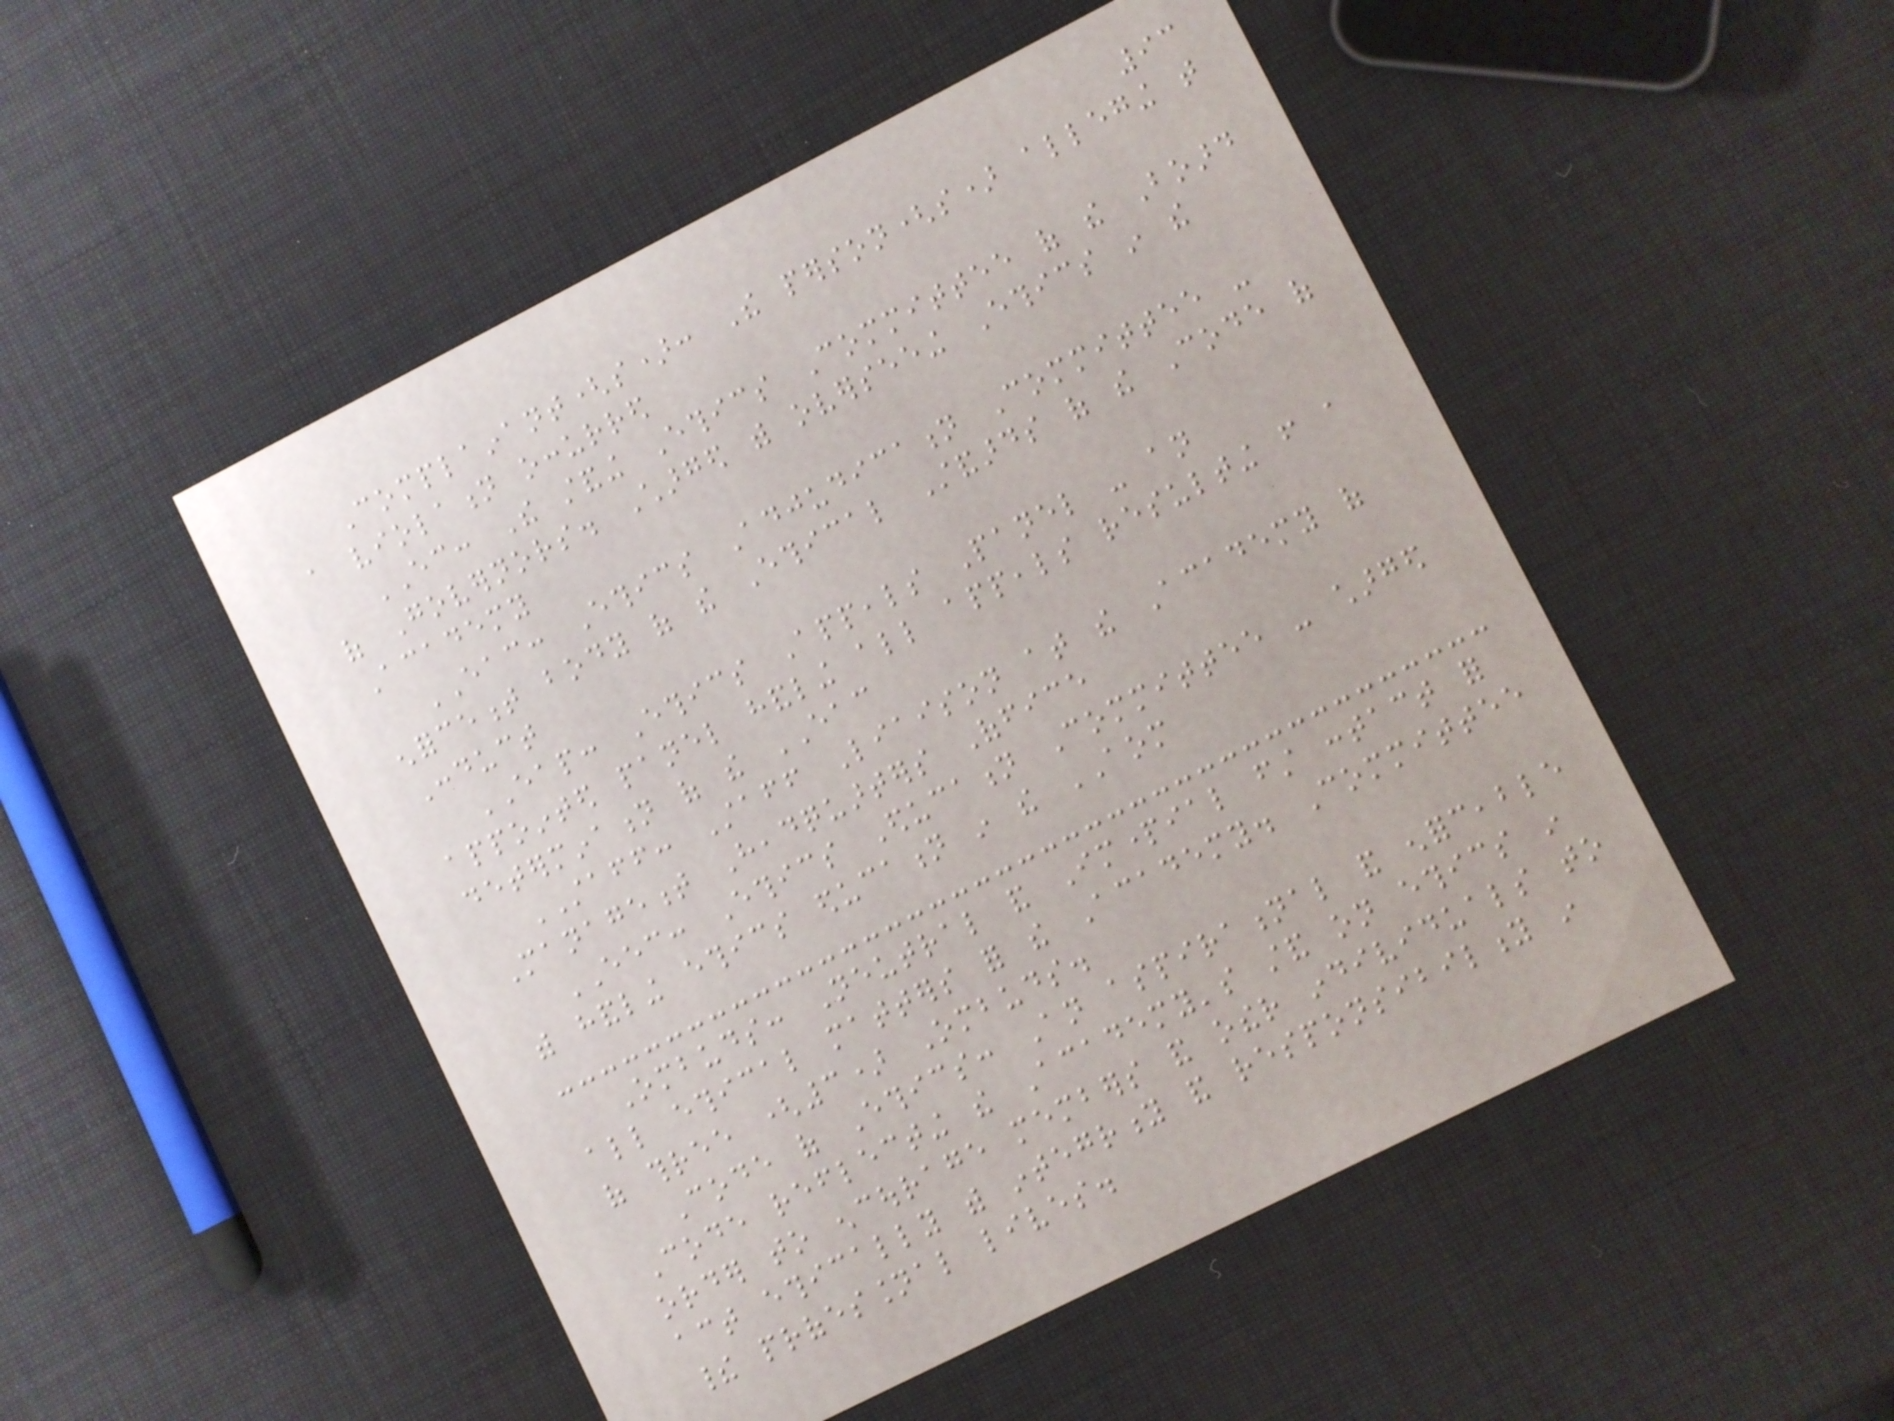93
Complainant(s): The person(s) alleging that
a violation occurred
EC: The standing Ethics Committee of the Board
of Governors. Charged with overseeing Ethics in the
Academy
EAC: Ethics Adjudication Committee -
enforcement body of the Ethical Standards of the Code of
Conduct
EAP: Ethics Appeals Panel - an
appointed panel handling all appeals resulting from a
determination of the EAC
STAFF: Staff Liaison at the Academy of
Management Headquarters Office
EEC: Ethics Education Committee - charged
with handling ethics education in the AOM
Ombuds: Neutral and Impartial first contact for
all ethical matters for the Academy. Committee
of three (3) Ombuds.
Code of Ethics: An aspirational and enforceable
Code reflecting the Academy's stand on ethics in
order to encourage members and other individuals to
act ethically with integrity and responsibility in
their professional lives.
